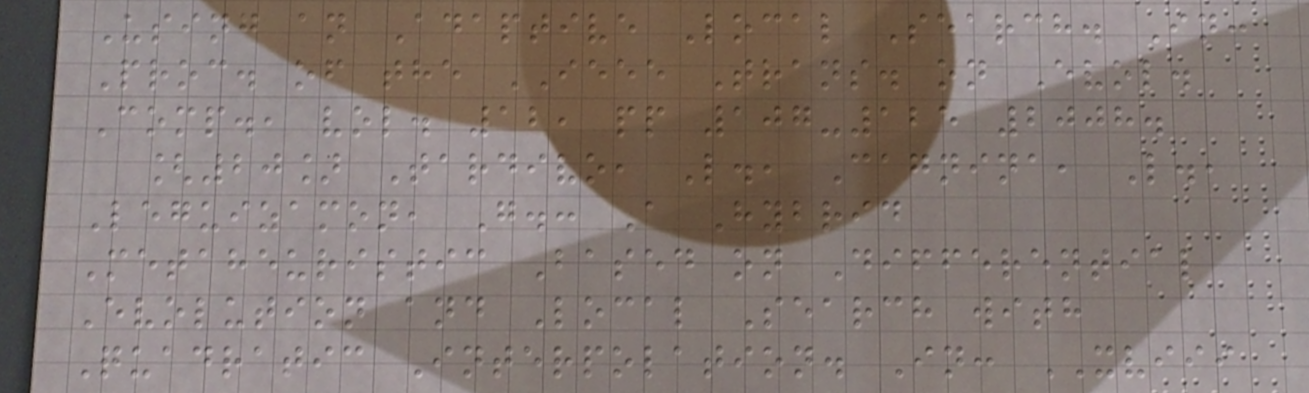Using an Adaptive Local Search. In:
Proc. of the IEEE Trans. on Evol.
Comp., vol. 12, pp 107-125 2008.
[20] Tardivo, L., Cagnina, L.,
Leguizamon, G.: A Hybrid
Metaheuristic Based on Differential
Evolution and Local Search with
Quadratic Interpolation. In: XVIII
